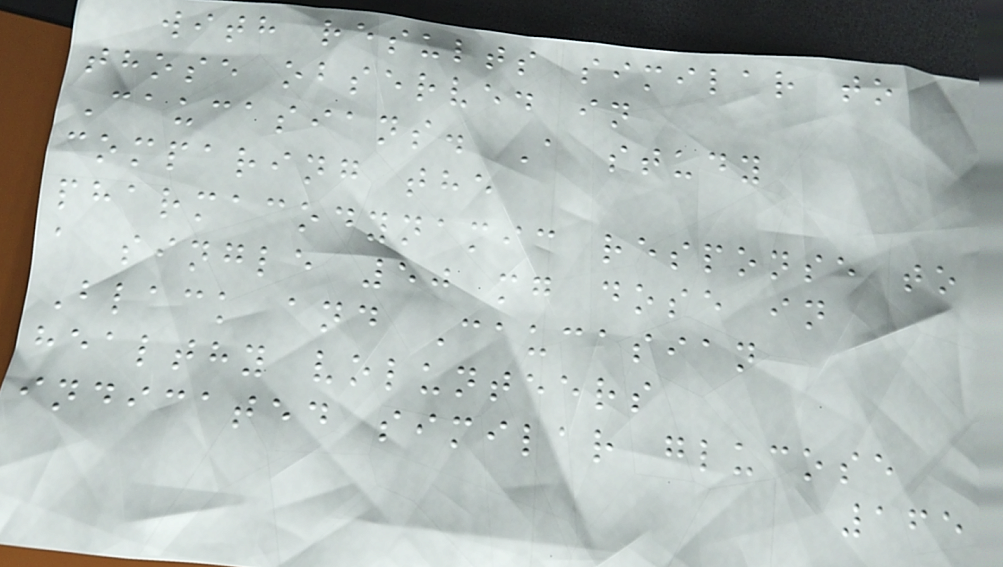with results similar to
those observed in
Caucasians. A study
comparing the
pharmacodynamic response to
a single 50 mg dose in
Black and Caucasian
healthy volunteers
indicated similar glucose
165
